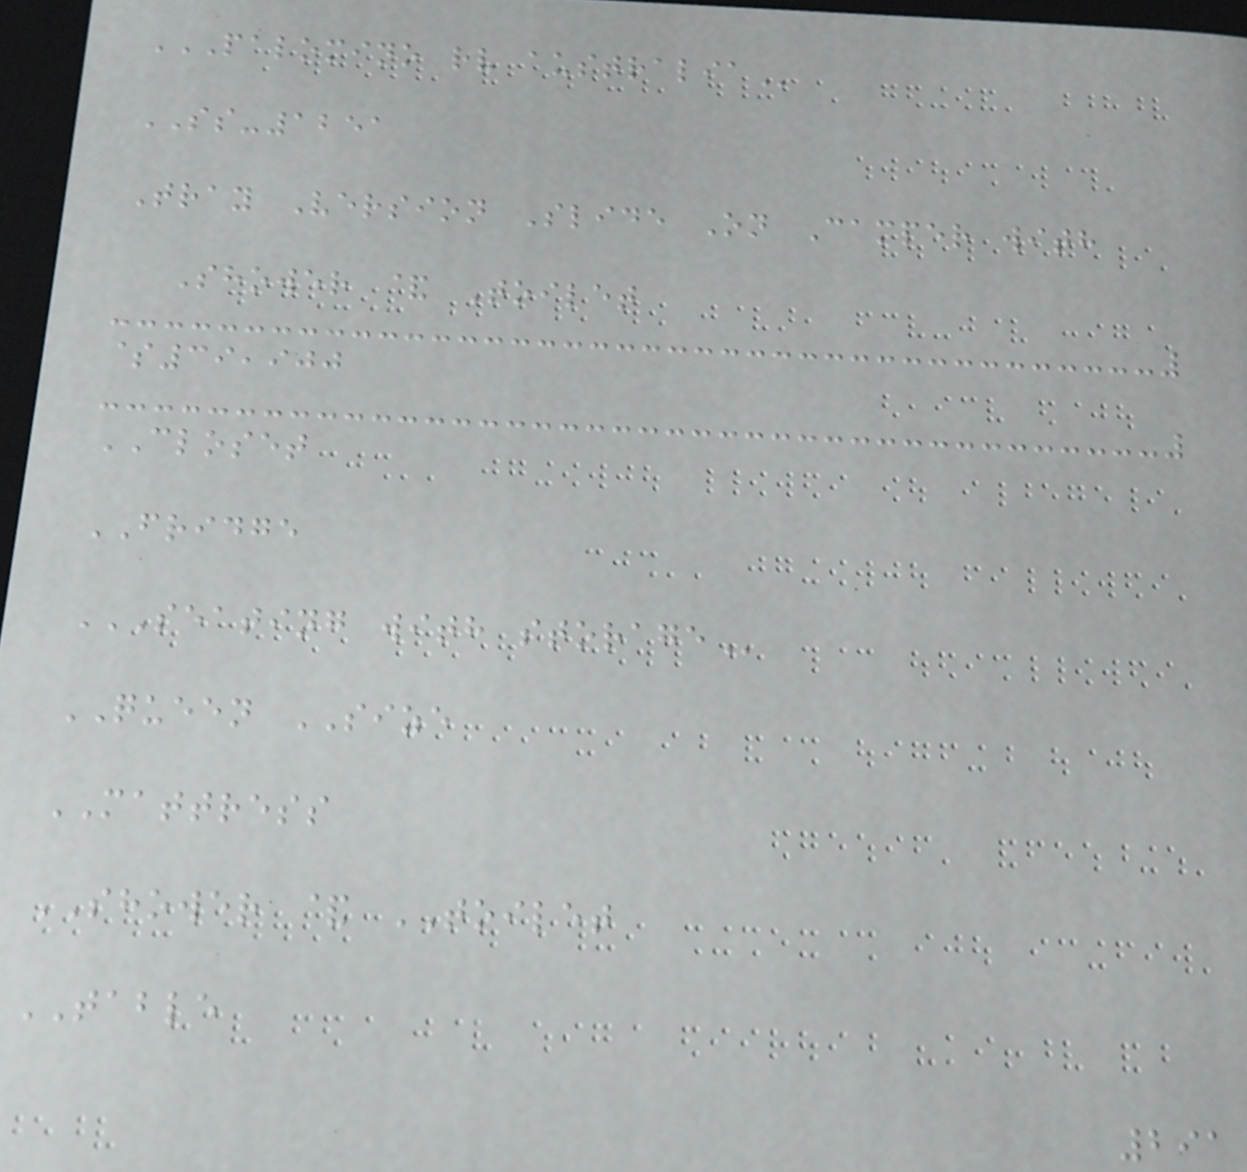PALOMINO RV AUSTRALIA
SS-1251
Tray Version Slide On Camper with
Shower & Toilet
$39,900
CLOSET
FRIDGE
SEATING WITH STORAGE
QUEEN SIZE
MATTRESS
SHOWER & TOILET
TABLE
291
